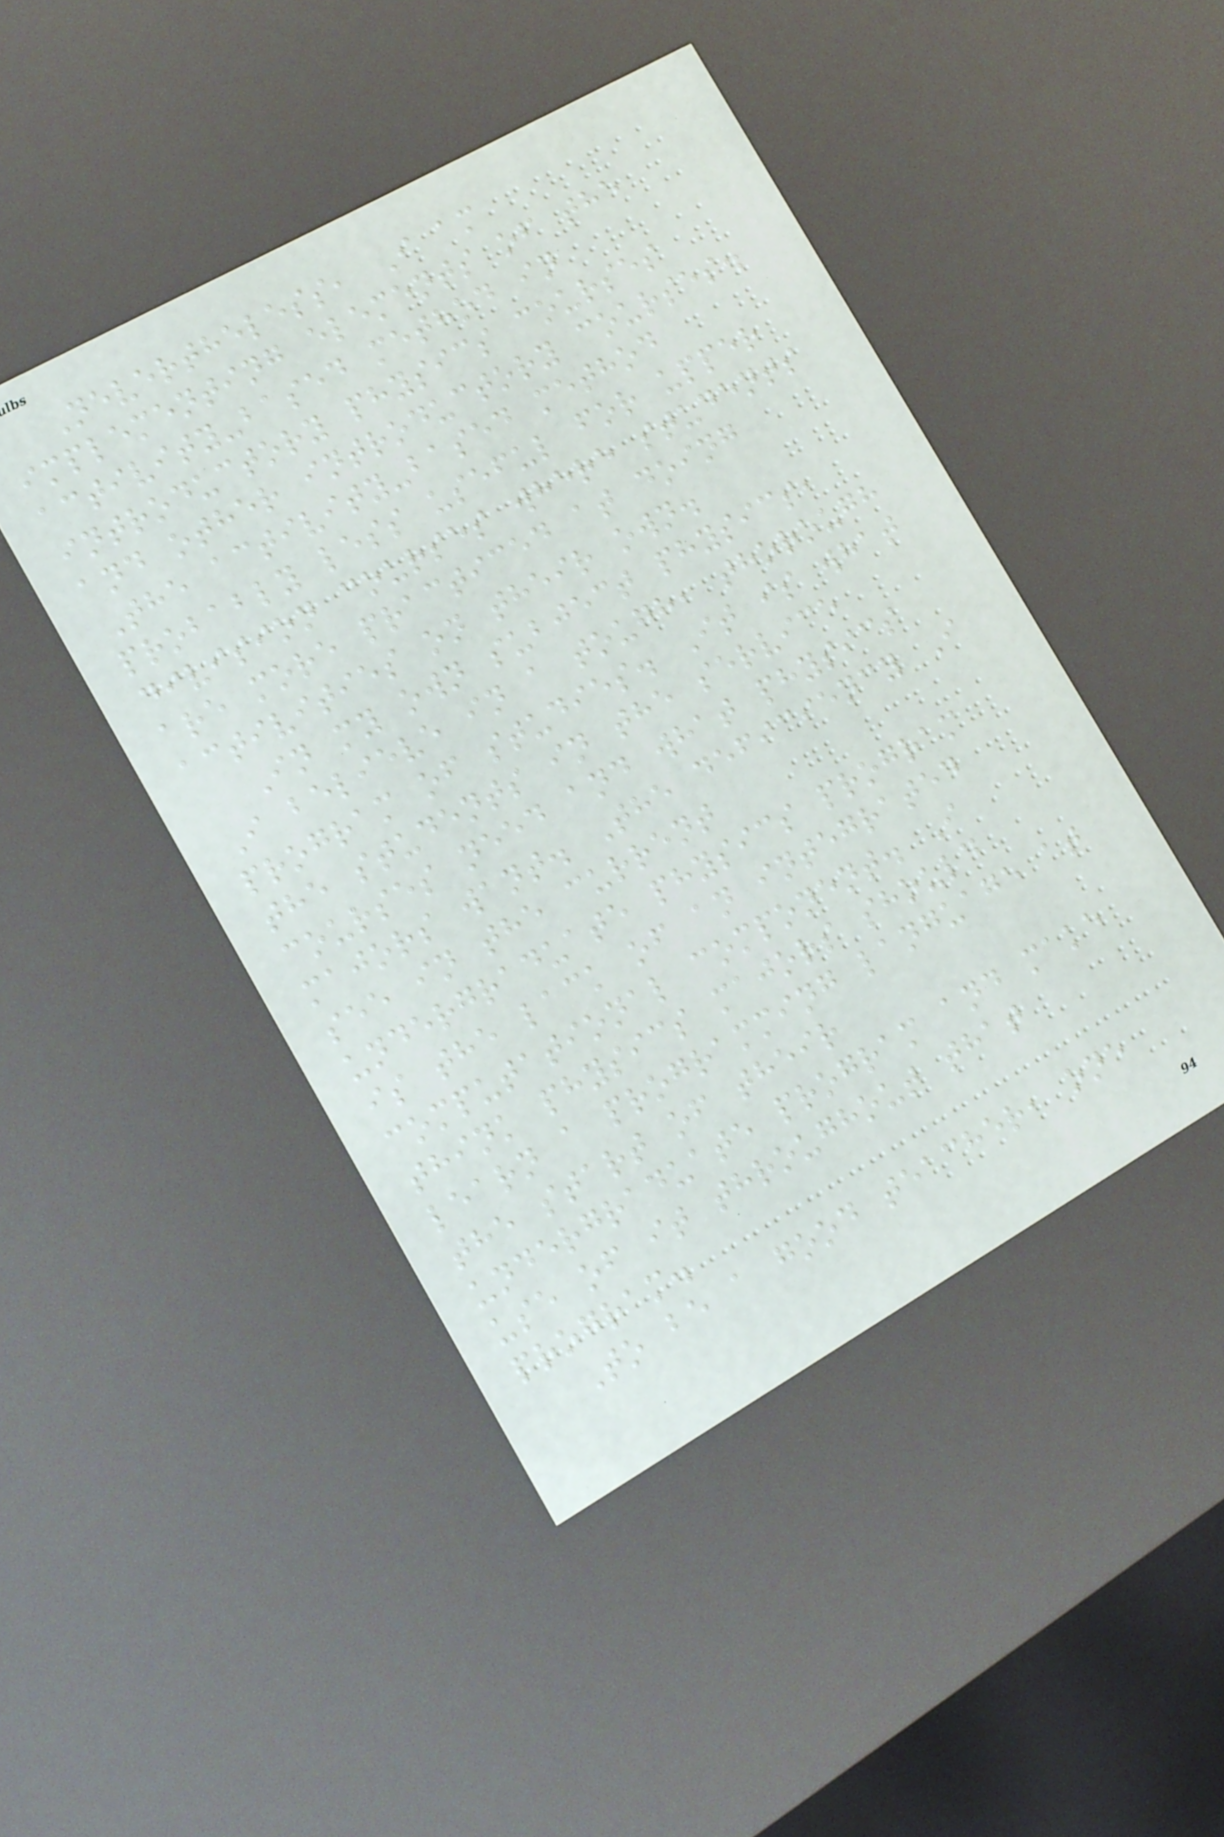Nevertheless, I am
implementing elements of the
activity-based method in
introductory physics courses
and other introductory courses.
The activity-based method
probably less useful for upper
division courses where students
are more practiced at doing
activities on their own.
In my own subject physics,
I believe in a tough, thorough
program of studies. It is what
the students in the service
courses need and what physics
majors want. The deficiency I
see in the current
undergraduate physics program
is the lack of an integrated
computational component. I
think physics majors should
learn a programming language at
the start of their
undergraduate program and make
use of it throughout that
program.
To be a good teacher, one
